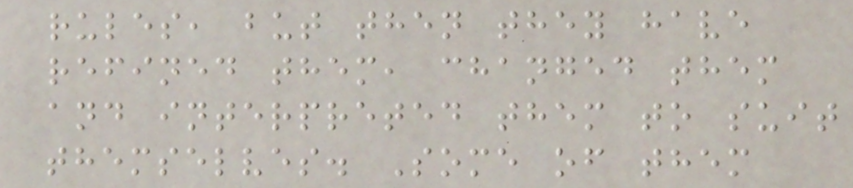rules, but then they have
refined them, changed them
and interpreted them to suit
themselves. Some of them
